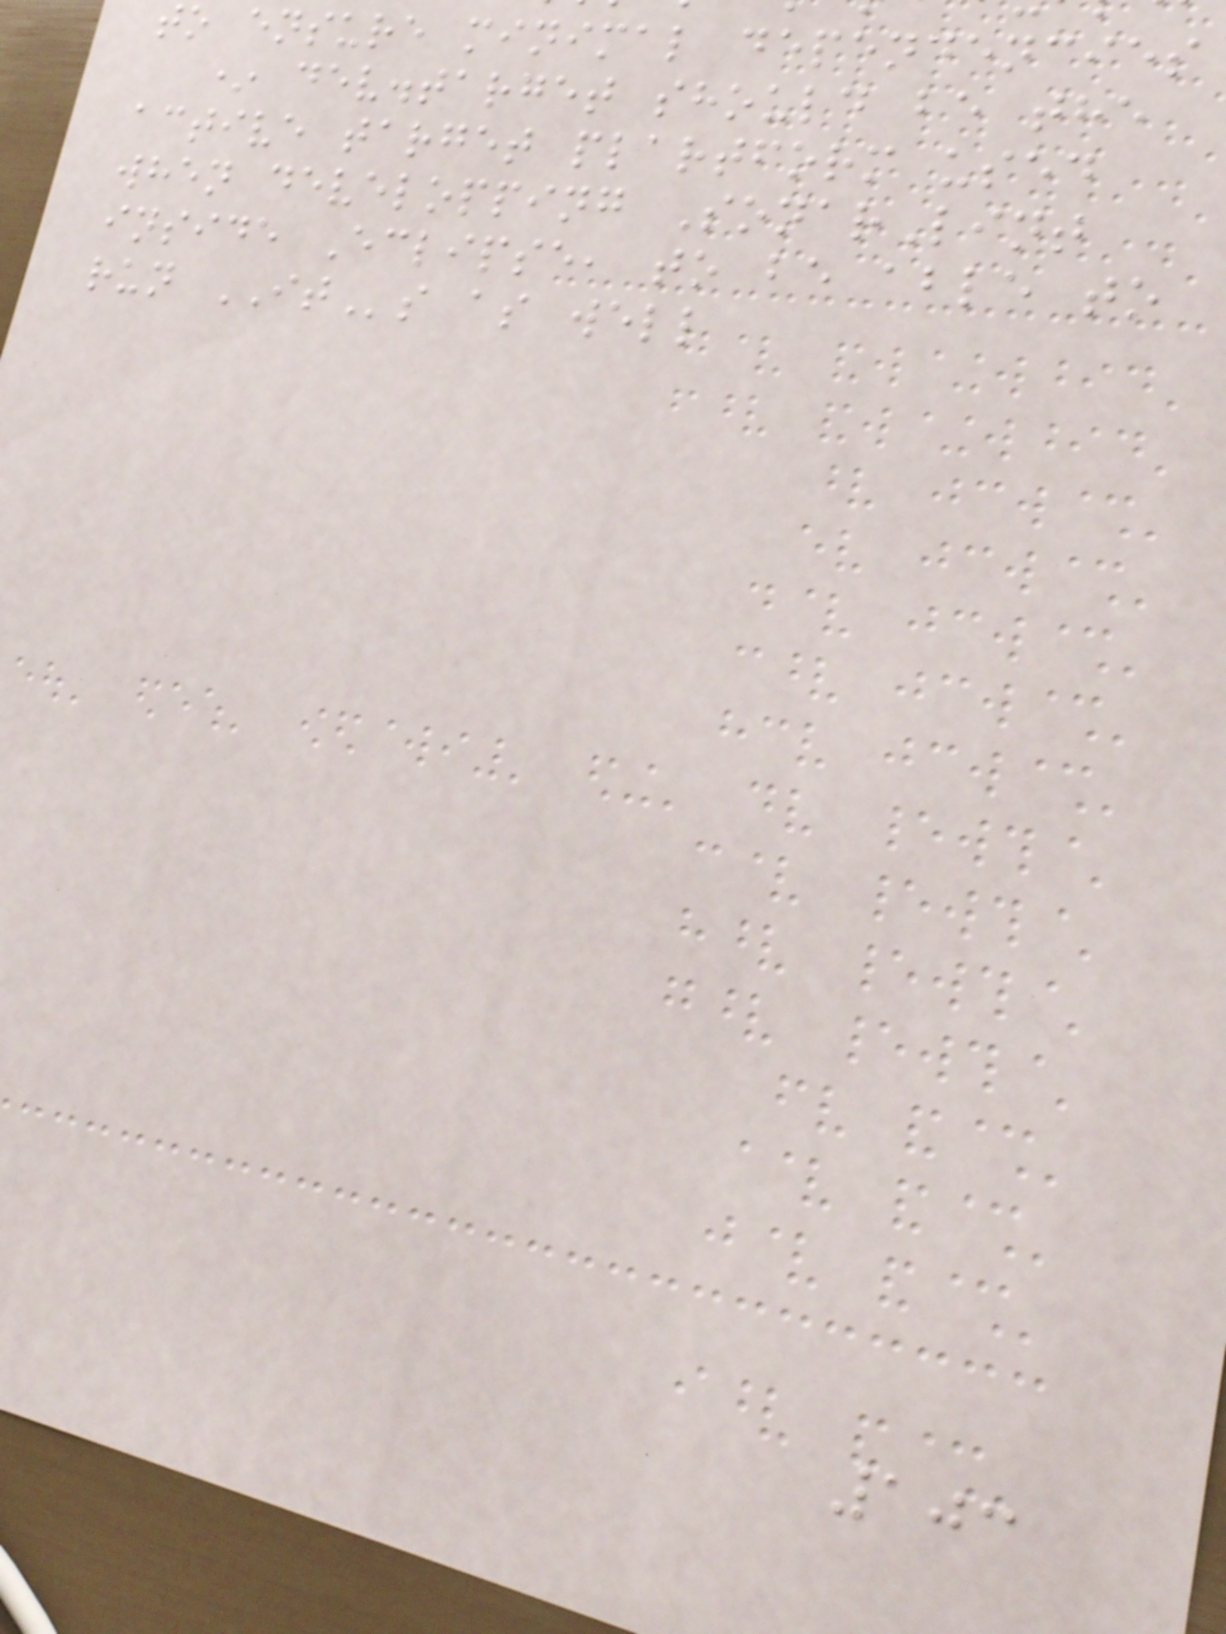to ensure minimal dependencies
* dev.target should be the
active target plartform used
when developping SonarLint
inside Eclipse, to be able to
run ITs as well
103
